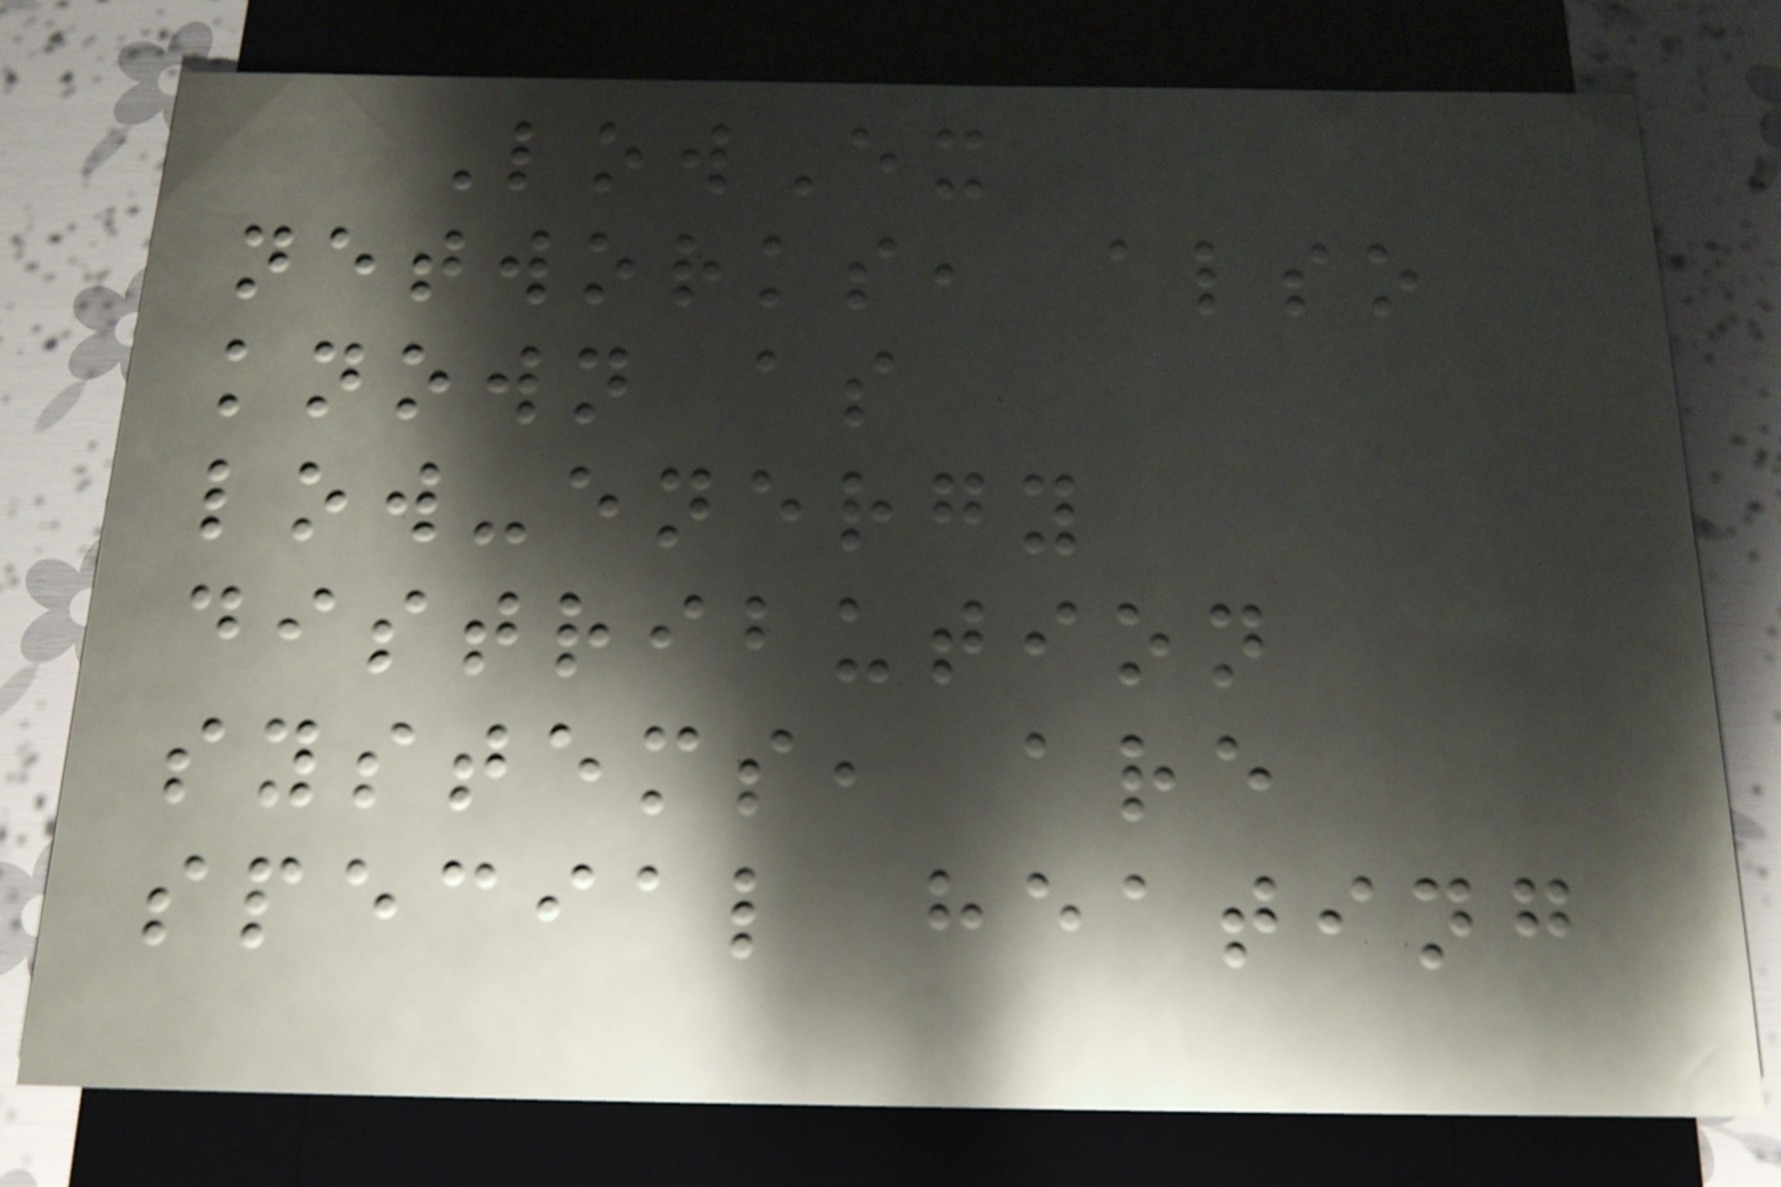LowEx
networks, also
known as
low-energy
distribution
systems, are
special heating
